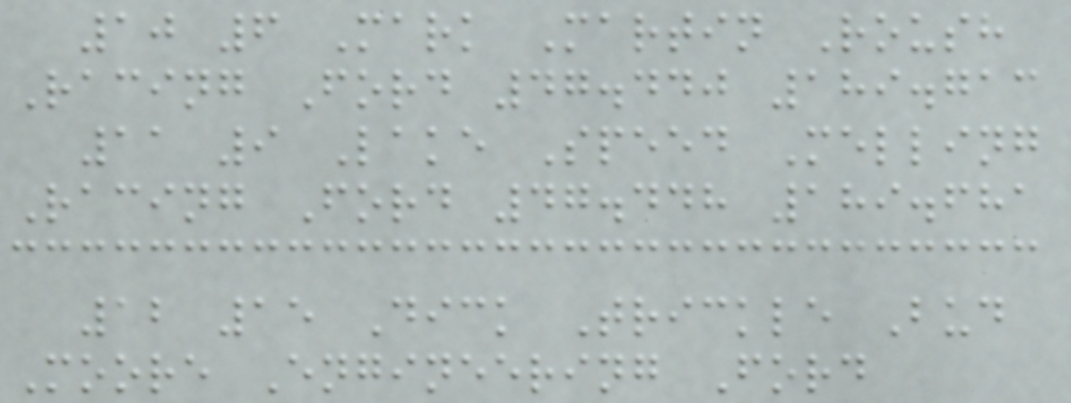10 6 Mark Martin Roush
Racing Ford 47.440 189.713
11 9 Lake Speed Melling
Racing Ford 47.448 189.681
12 15 Dick Trickle Bud
Moore Engineering Ford
